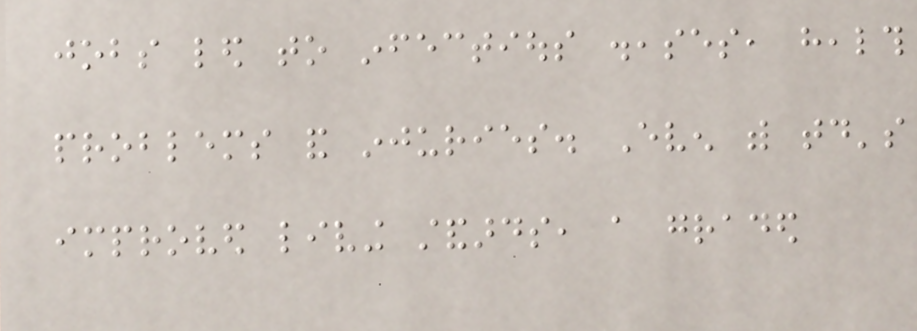jobs led to infectious diseases, health
problems and injuries. Even with today's
improved living standards, a graded
